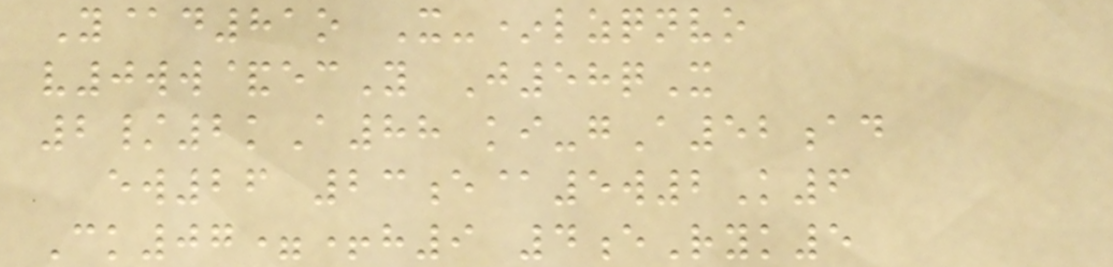Y@d81o X-*lzqnvo
v0ww&ecY J58qX
2/2kA88 ki-gA52ad
ew26 23e@5w2K6
Ck07=+h9 4eRyk5
